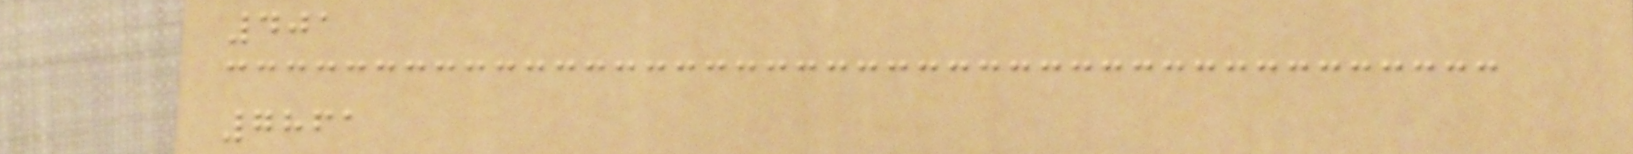401
7861
